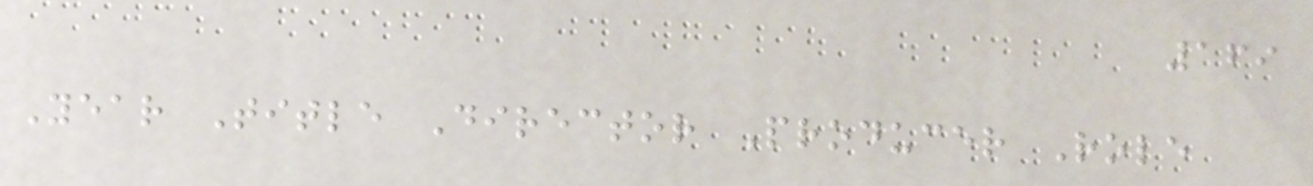169
Year Title Director Producer Role
